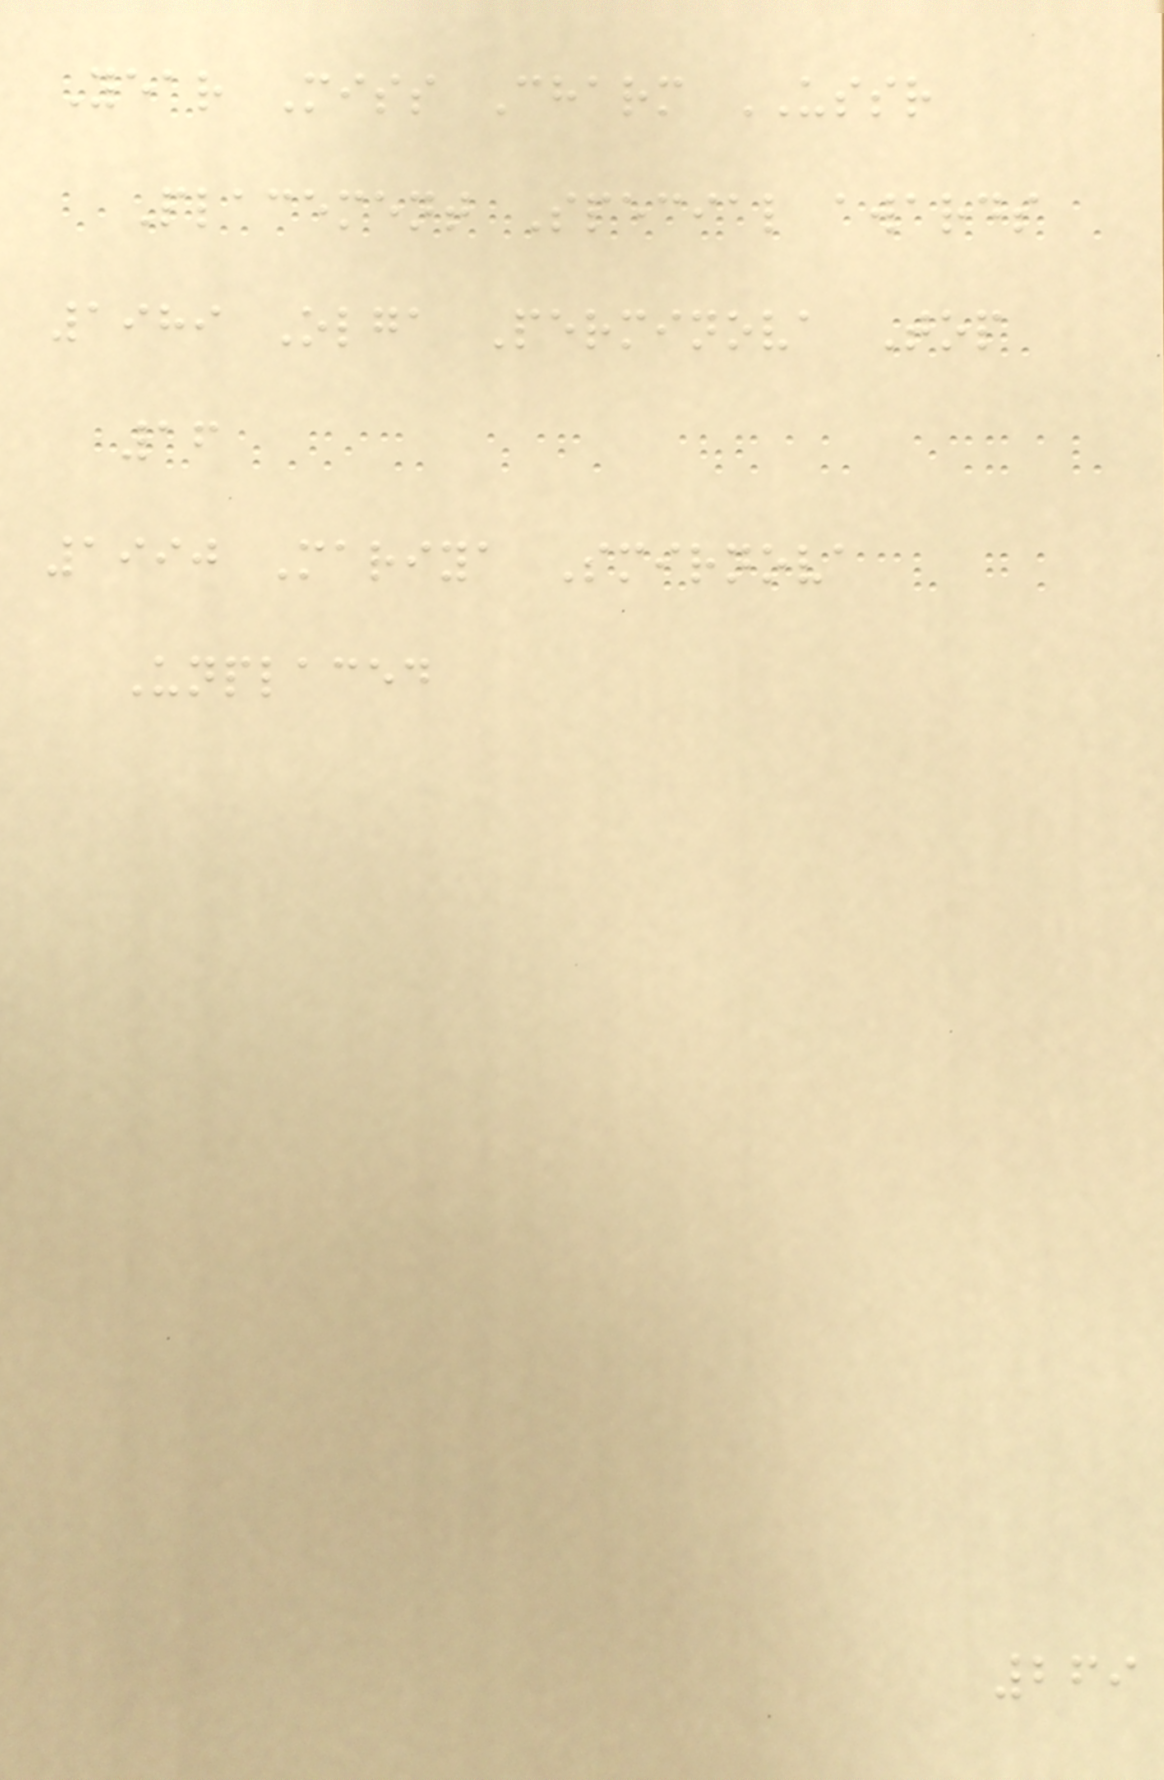Year Miss Charm USSR
Placement Special awards
1989 Olga Perminova Top
16
1990 Mariya Smirnova
Unplaced
269
